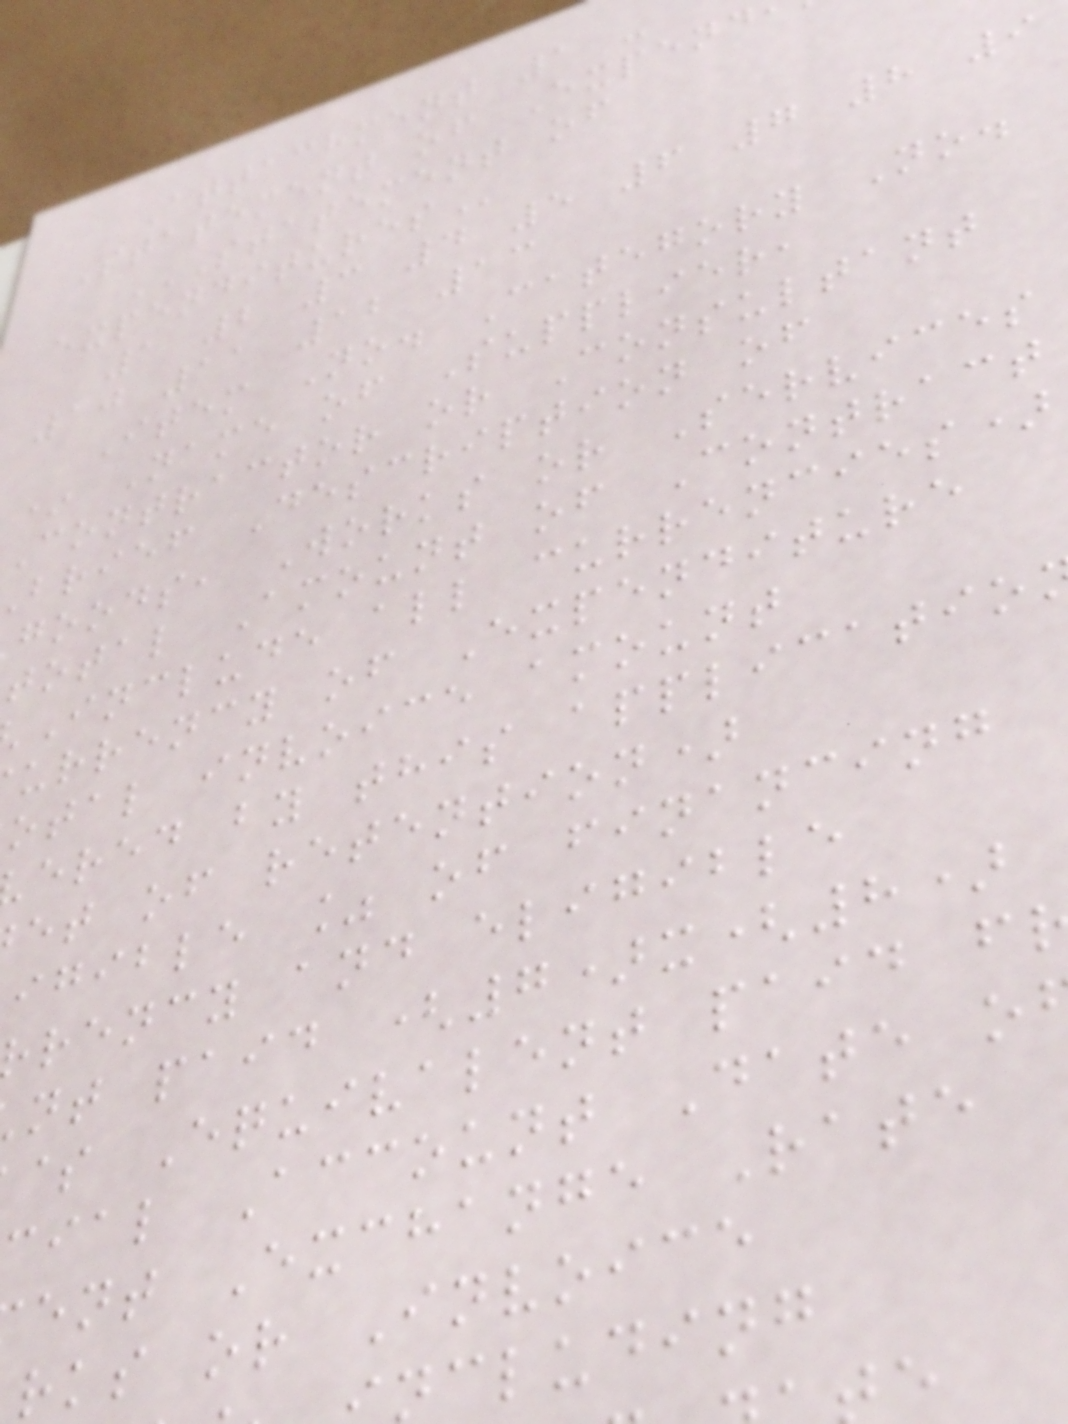Attachment 1 -
Statement of Expend
STATEMENT OF
1 2 3 4 5 6 7 8 9
10 11 12 13
Item No. Category No.
* Name of Supplier,
Contractor or Consultant
brief Description of
goods, Works or Services
total Amount of Contract
Include all currencies)
urrency of Expenditure
otal invoice amount
ered by this applicatio
et of retention)
igible % of financing
rency and eligible
nt paid (7)x(8)
$ Equivalent paid f
cial Account Date o
ent Exchange Rate
rks or Invoice
ncluding
